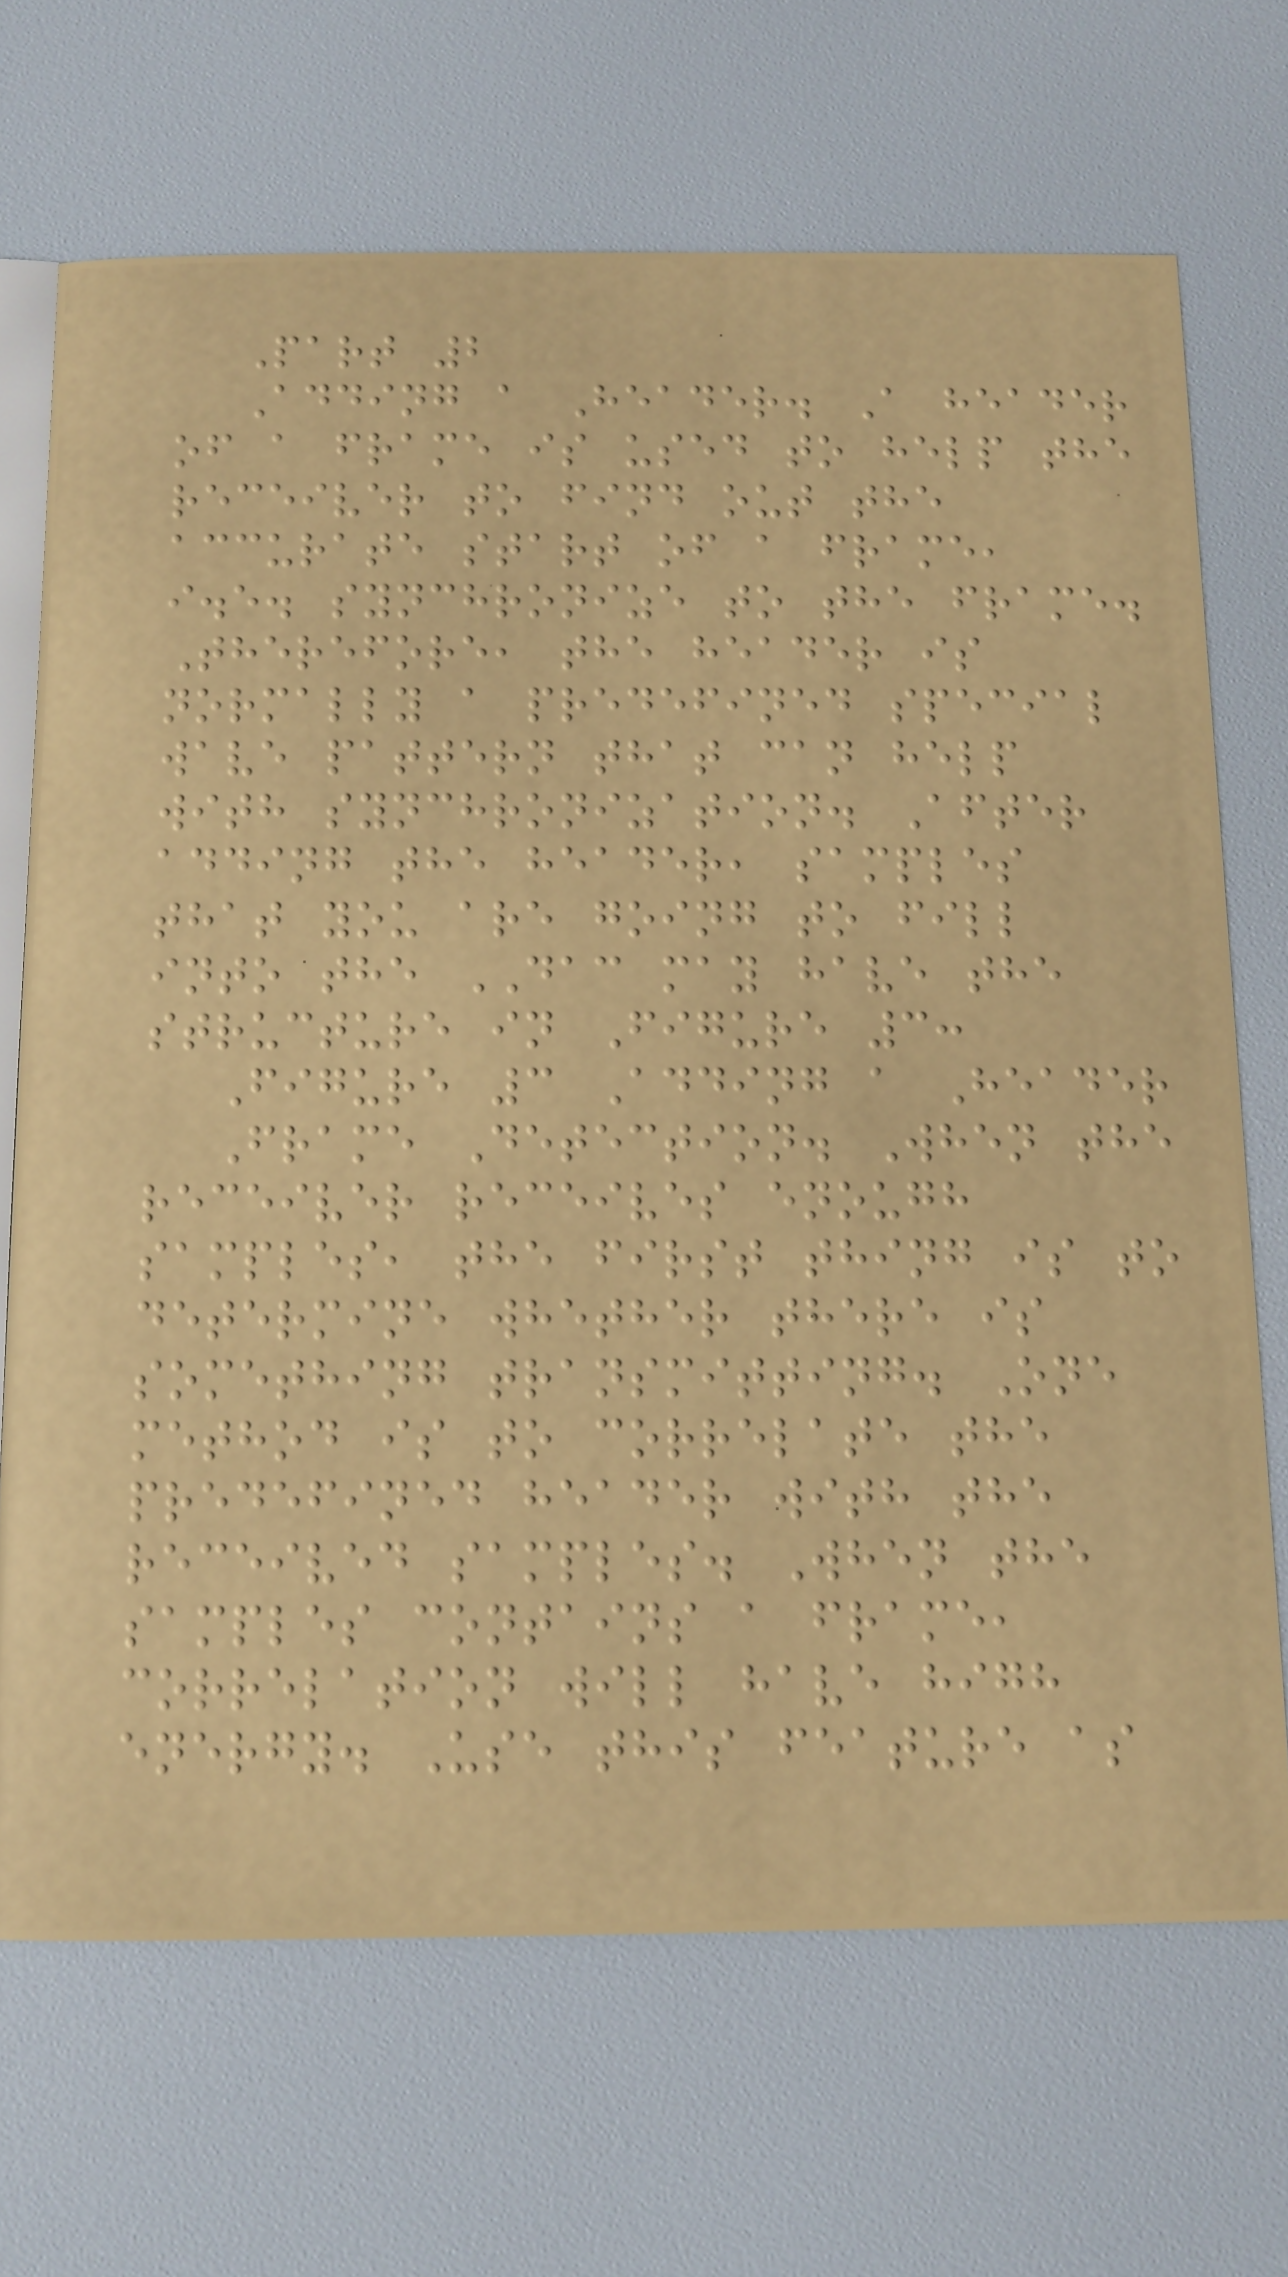Part 2
Adding a Header. A header
of a frame is used to help the
receiver to find out the
accurate start of a frame,
i.e. synchronize to the frame.
Therefore, the header is
normally a predefined special
wave pattern that can help
with synchronization. After
adding the header, samples
that you are going to fill
into the DAC may have the
structure in Figure 3:
Figure 3 Adding a Header
Frame Detection. When the
receiver receives enough
samples, the first thing is to
determine whether there is
something transmitting. One
method is to correlate the
predefined header with the
received samples. When the
samples contains a frame,
correlation will have high
energy. Use this feature as
